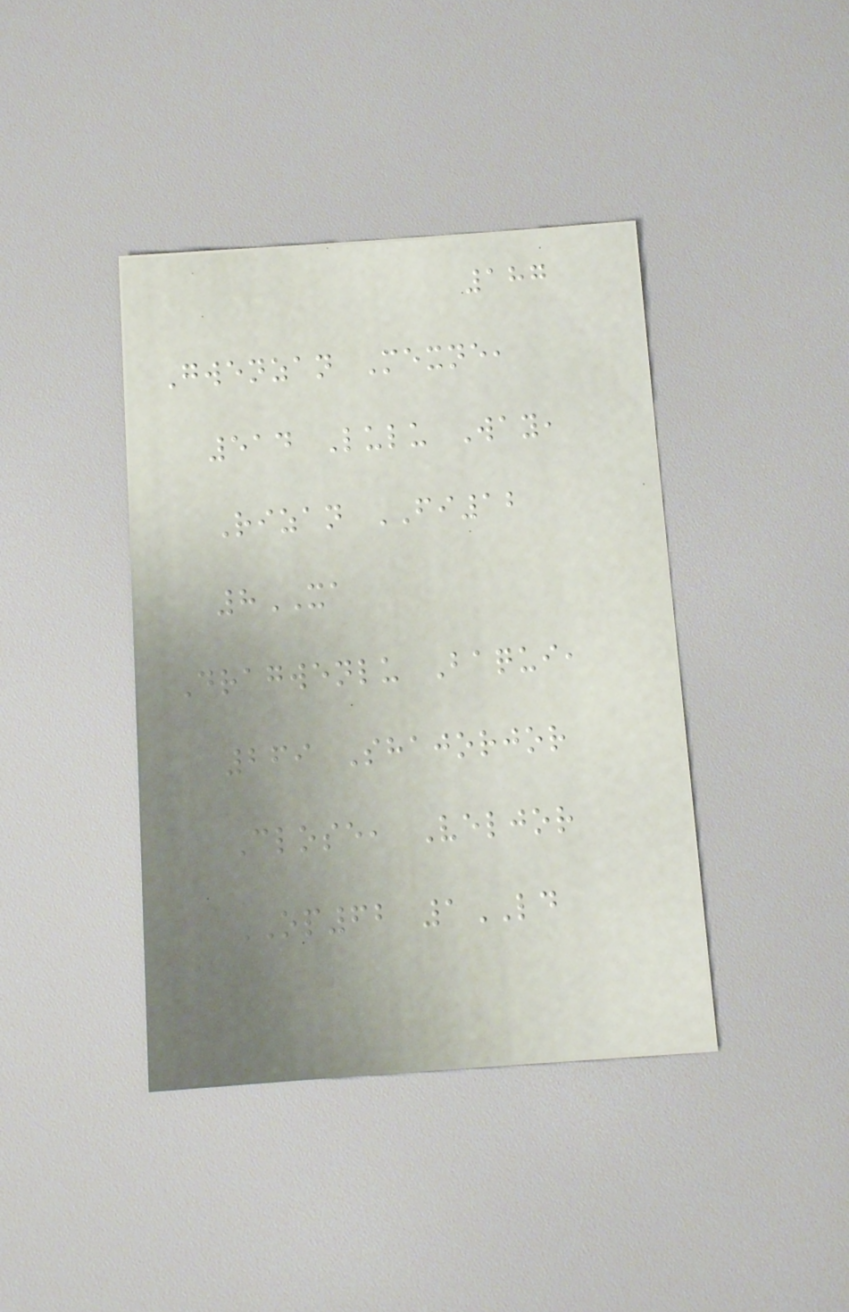187
Gwenzan Mexne,
514 Lulu Way,
Rizan FI12
8XA
Dragwenlu Baqui,
269 Shajorjor
Close, Veljor
OP62 1LD
